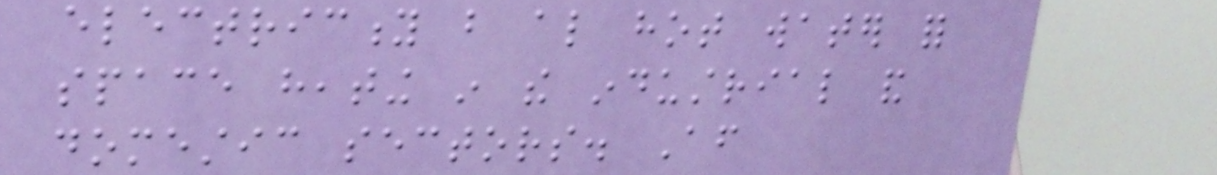electricity but also hot water for
space heating in the industrial and
domestic sectors. After
